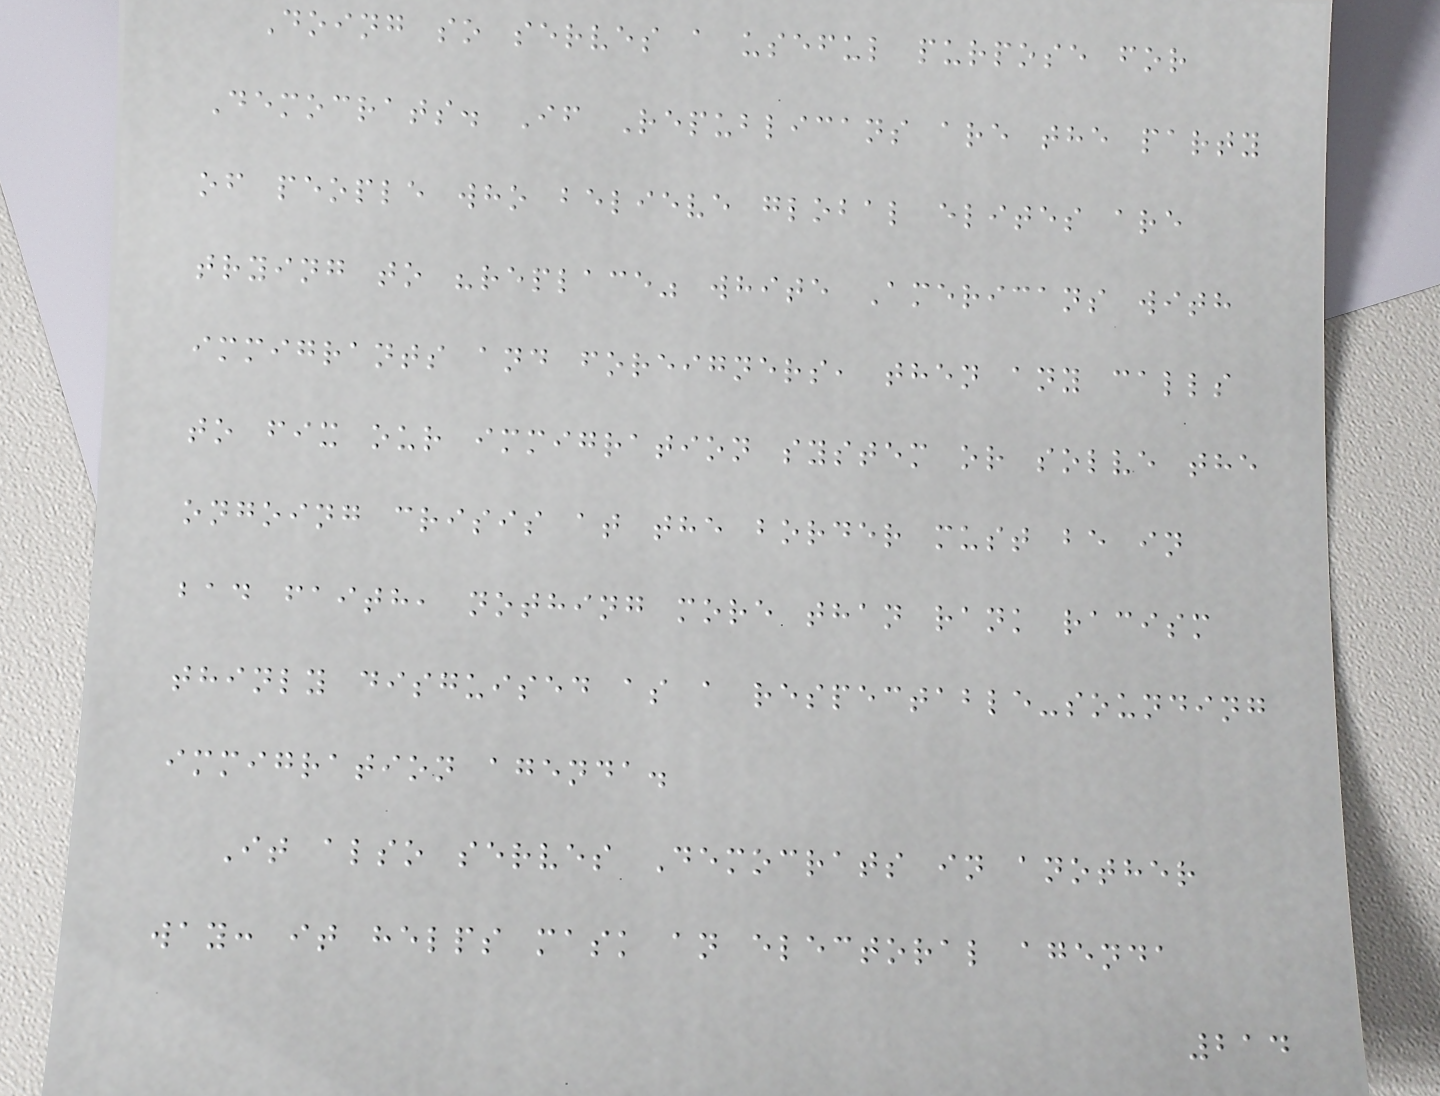Doing so serves a useful purpose for
Democrats. If Republicans are the party
of people who believe global elites are
trying to "replace" white Americans with
immigrants and foreigners, then any calls
to fix our immigration system or solve the
ongoing crisis at the border must be in
bad faith, nothing more than rank racism
thinly disguised as a respectable-sounding
immigration agenda.
It also serves Democrats in another
way: it helps mask an electoral agenda
214
